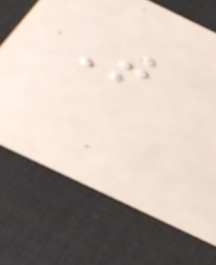T
